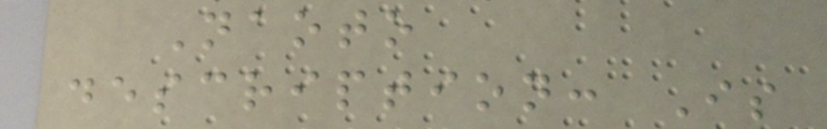Naoto
description: Is
